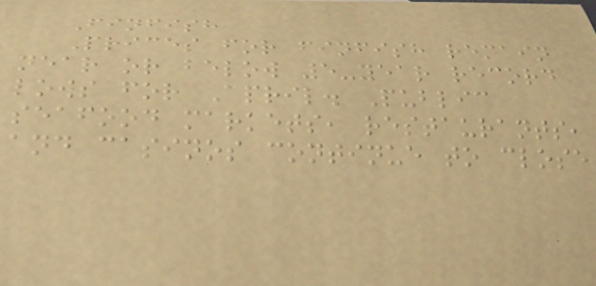Finfish
Prices for finfish remain
near or below 5-year record
lows for April. Public
seafood markets, restaurants,
and casinos continue to close
